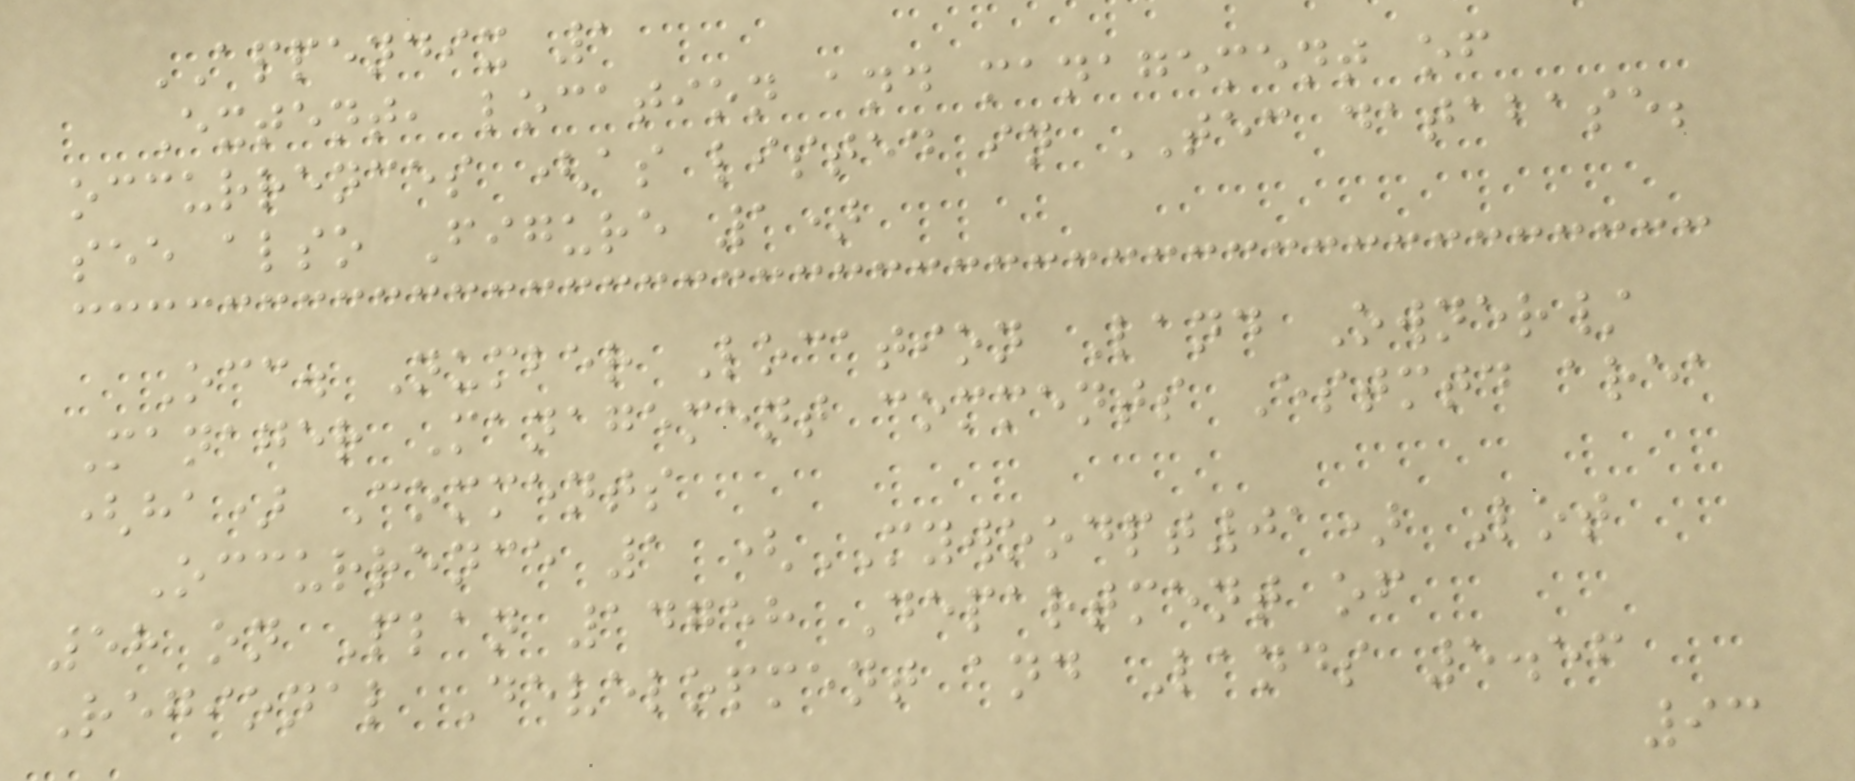APPENDIX 1
Extent, location and management of
occurrences (as listed in TEC database;
see also Figure 1)
Occ. Number Location Land Owner/
Manager Management comments Estmtd area
(ha) Comments
Occurrence 1 (MYWOODPT01) Lot
58 on Plan 14758 Department of
Regional Development and Lands 5.56
93
